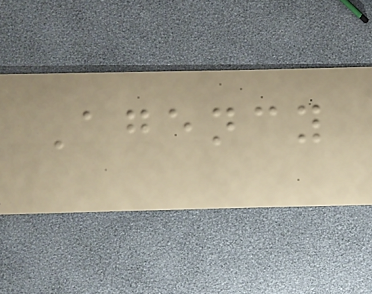Agency
